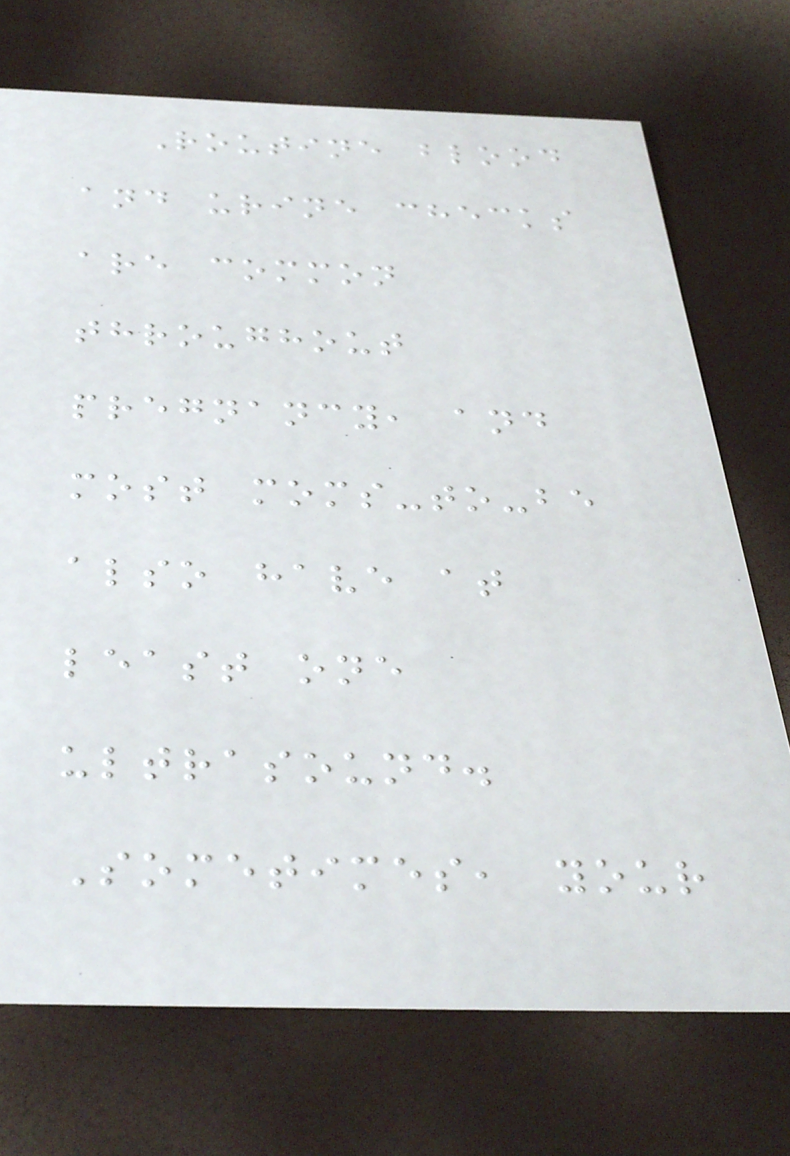Routine blood
and urine checks
are common
throughout
pregnancy, and
most moms-to-be
also have at
least one
ultrasound.
Sometimes, your
